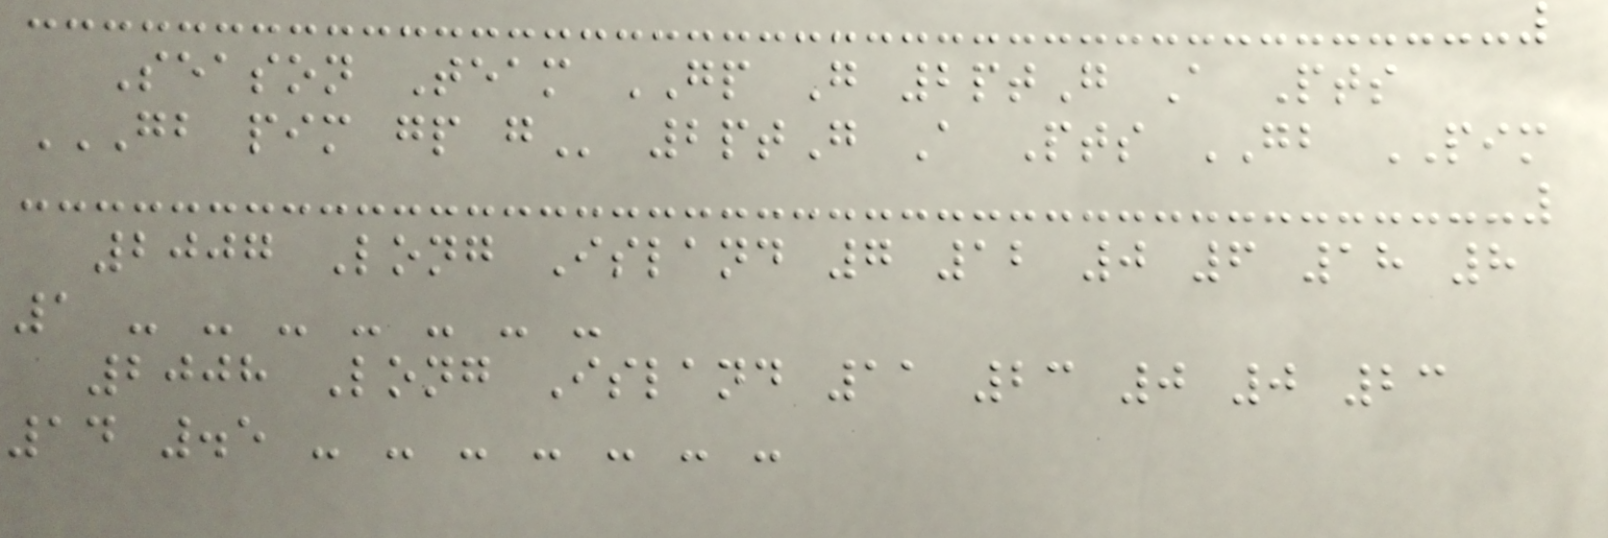Season Team GP G 2ptG A Pts
GB PIM GP G 2ptG A Pts GB PIM
2007 Long Island 7 12 0 6 18 8
1 - - - - - - -
2008 Long Island 11 23 0 0 23
14 .5 - - - - - - -
